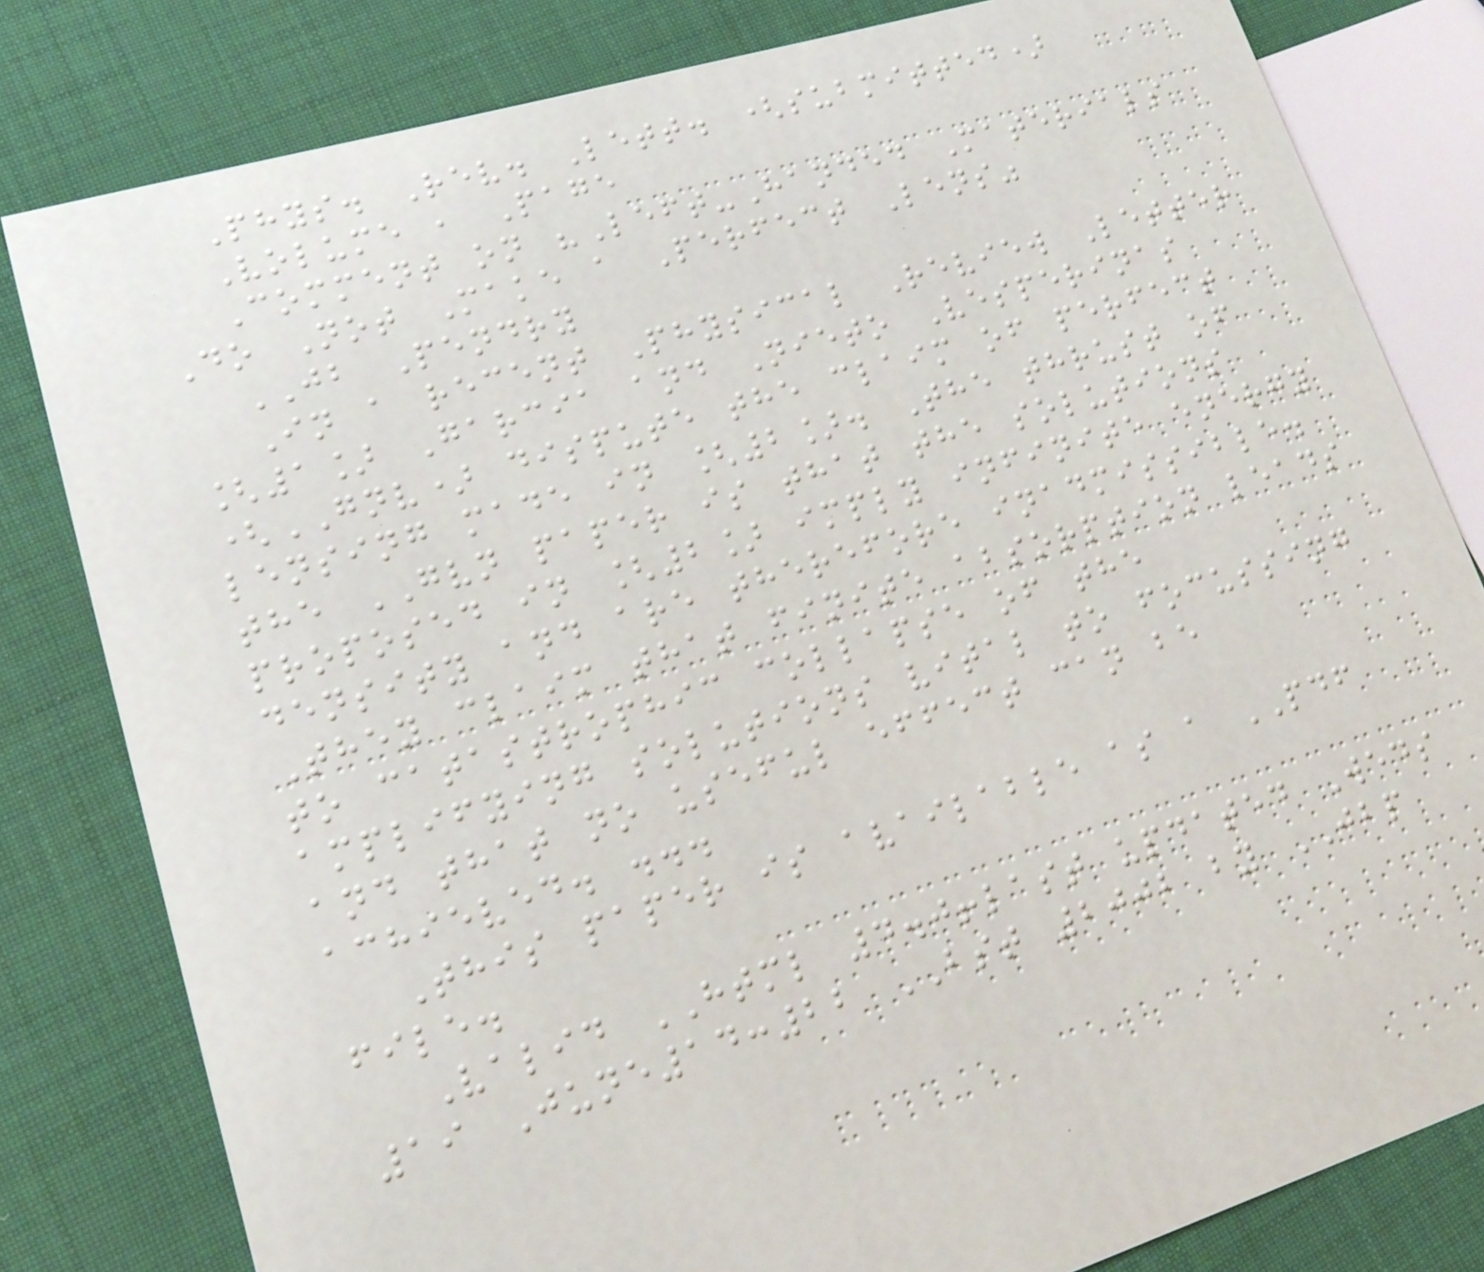Phys. Rev. Lett. (submitted)
Volume , Page
Comment on "Left-Handed Materials
Do Not Make a Perfect Lens"
JB Pendry
In a recent Physical Review Letter
[1] Garcia and Nieto Vesperinas
(GNV) dispute the claim of perfect
lensing made in [2]. The thrust of
the GVN paper is that the solutions
proposed in [2] imply infinite energy
density and are therefore inadmissible.
They claim that finite absorption leads
to catastrophic collapse of the
amplifying solutions vital to focussing
and that no useful effect can be
achieved. ...
This paper is available as a PDF
file.
Valid HTML 4.0!last updated Weds
19 June14:22 BST 2002 by JBP
